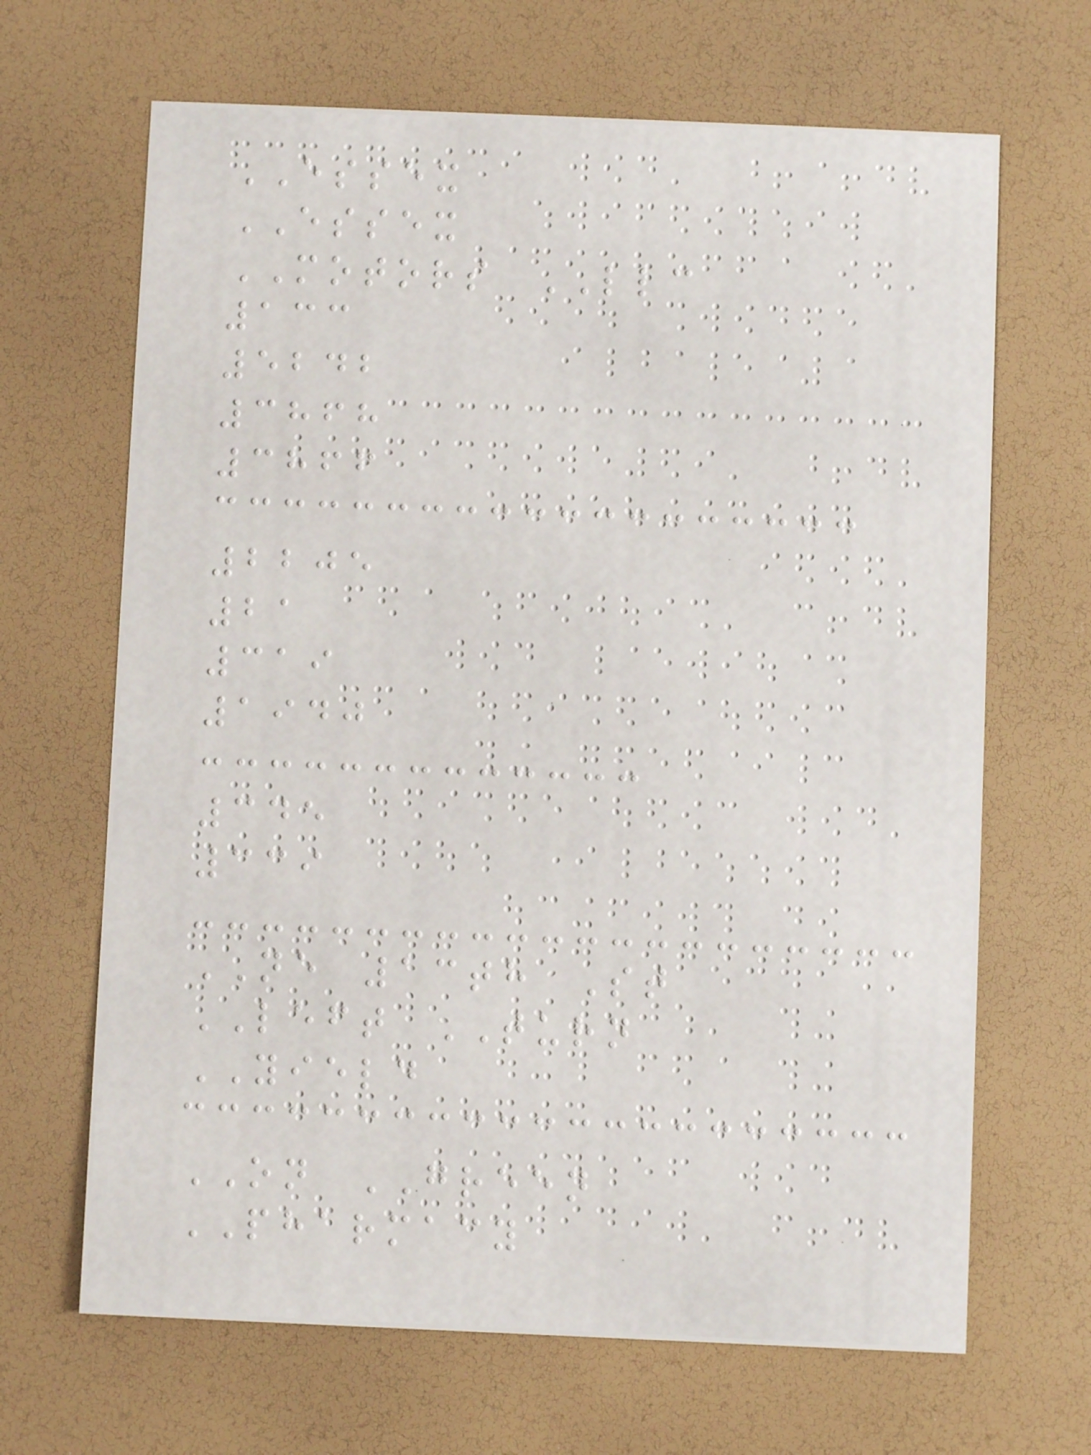ESSEX
ESSEX
MOTORS LLC
133
5242
3868
3866
2205
21
319
1940
345
339
NE 13th St
LEFT TURN
YIELD
ON GREEN
PHARMACY
